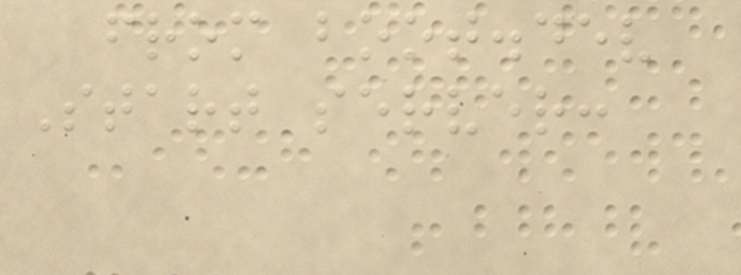from boot.dev
Start server:
